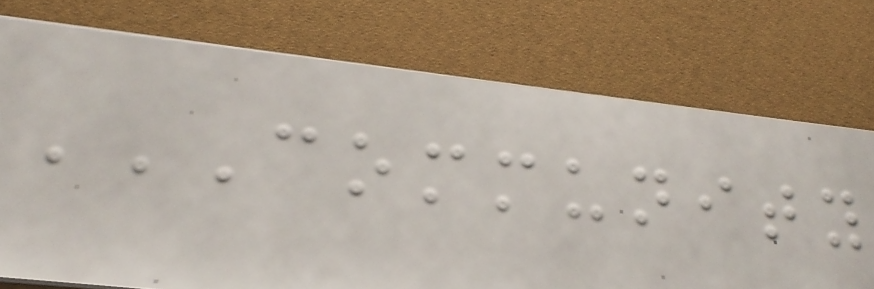COMMUNITY
